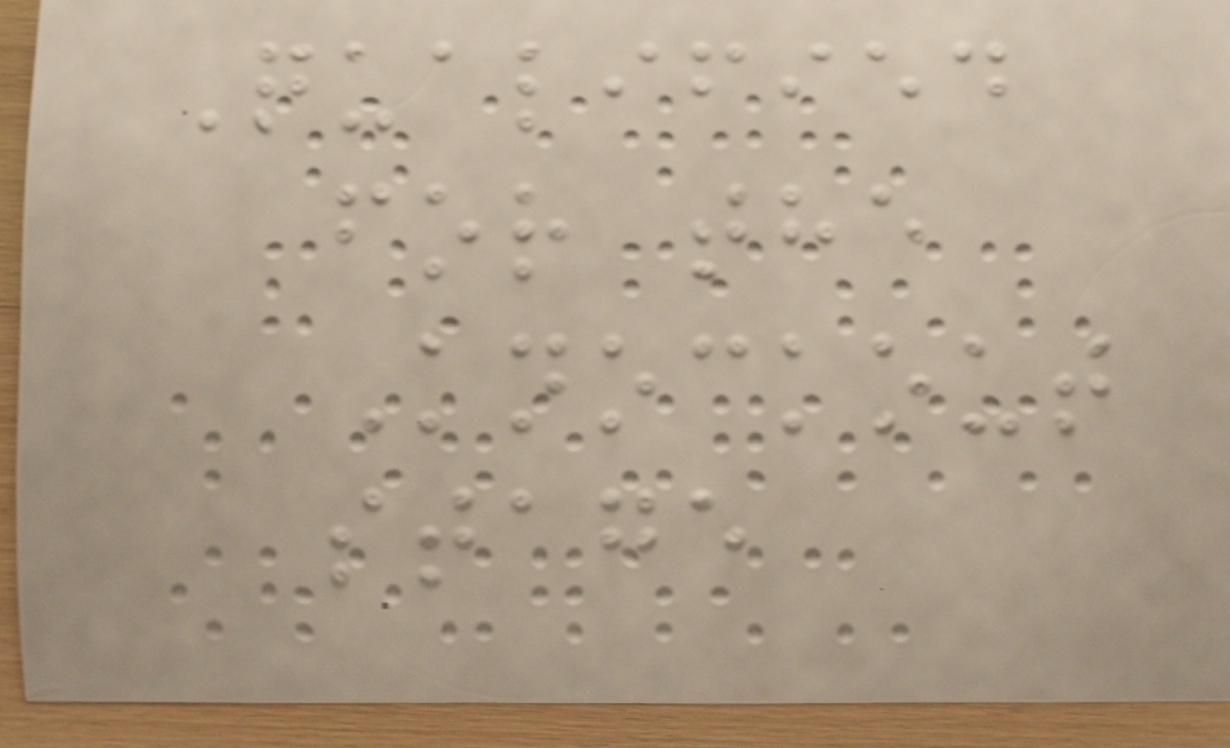Qualified
for the
Knockout
stage
